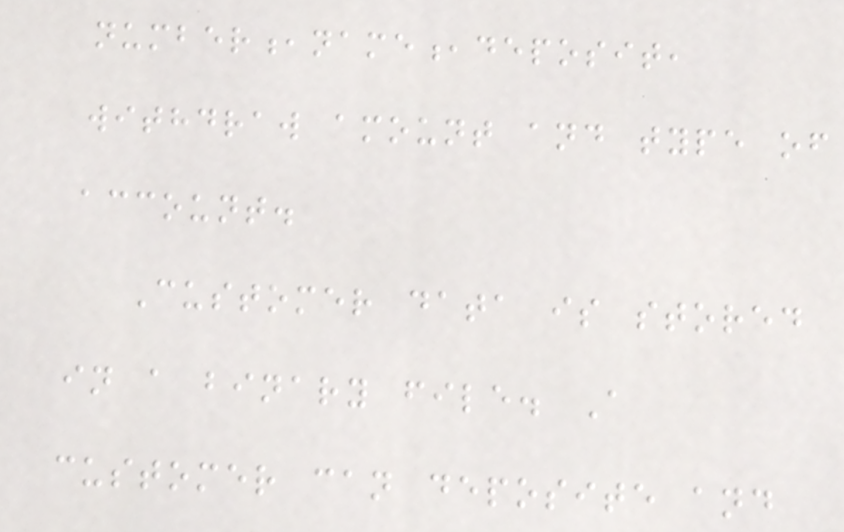number,name,deposit,
withdraw amount and type of
account.
Customer data is stored
in a binary file. A
customer can deposite and
